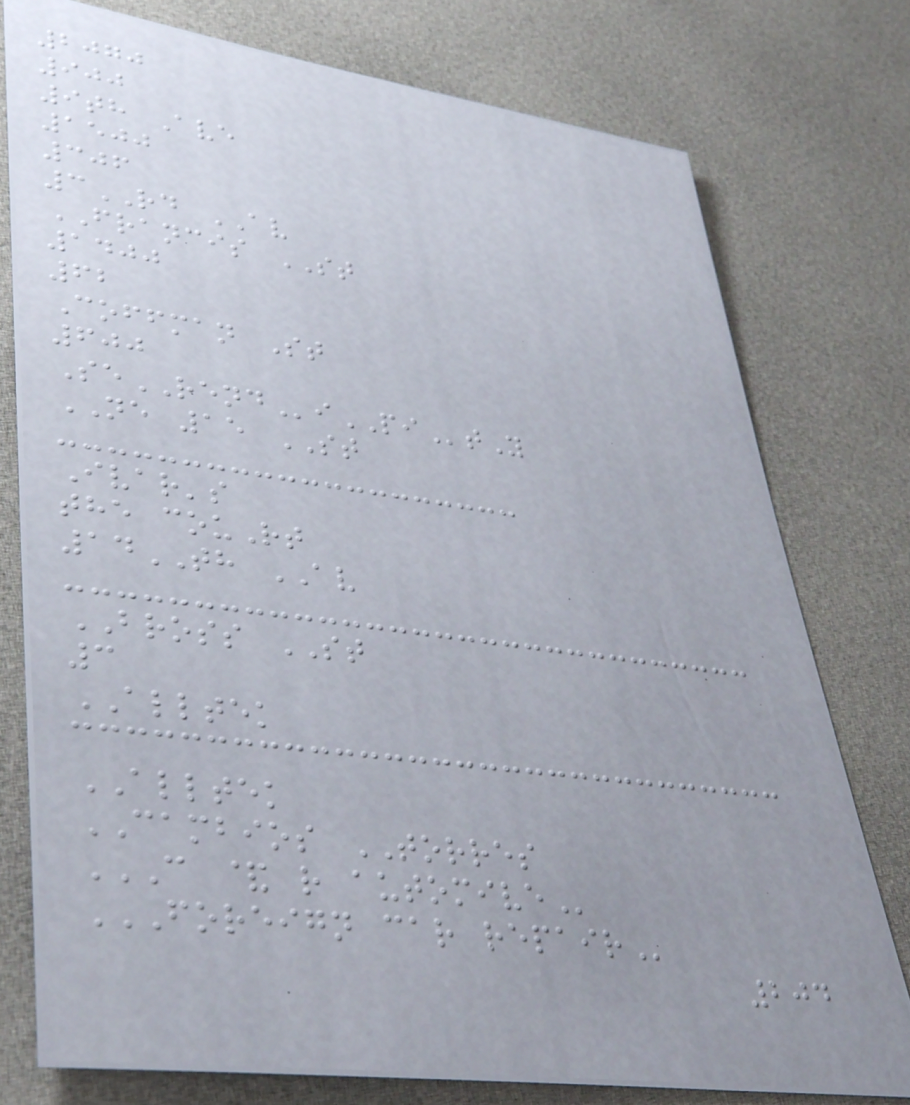2070
900
9th Ave
1500
306
3RD AV
FRANCIS ST
1400
62
Coffman St
600
SeRENDiPItY
NE 15 ST
Ivar's
the couRt
14TH AV
BROSS ST
3
ALLTEK
ALLTEK
CAMBIOS TORRES
C & R AUTOMIVE
FOREIGN CAR REPAIR
204
